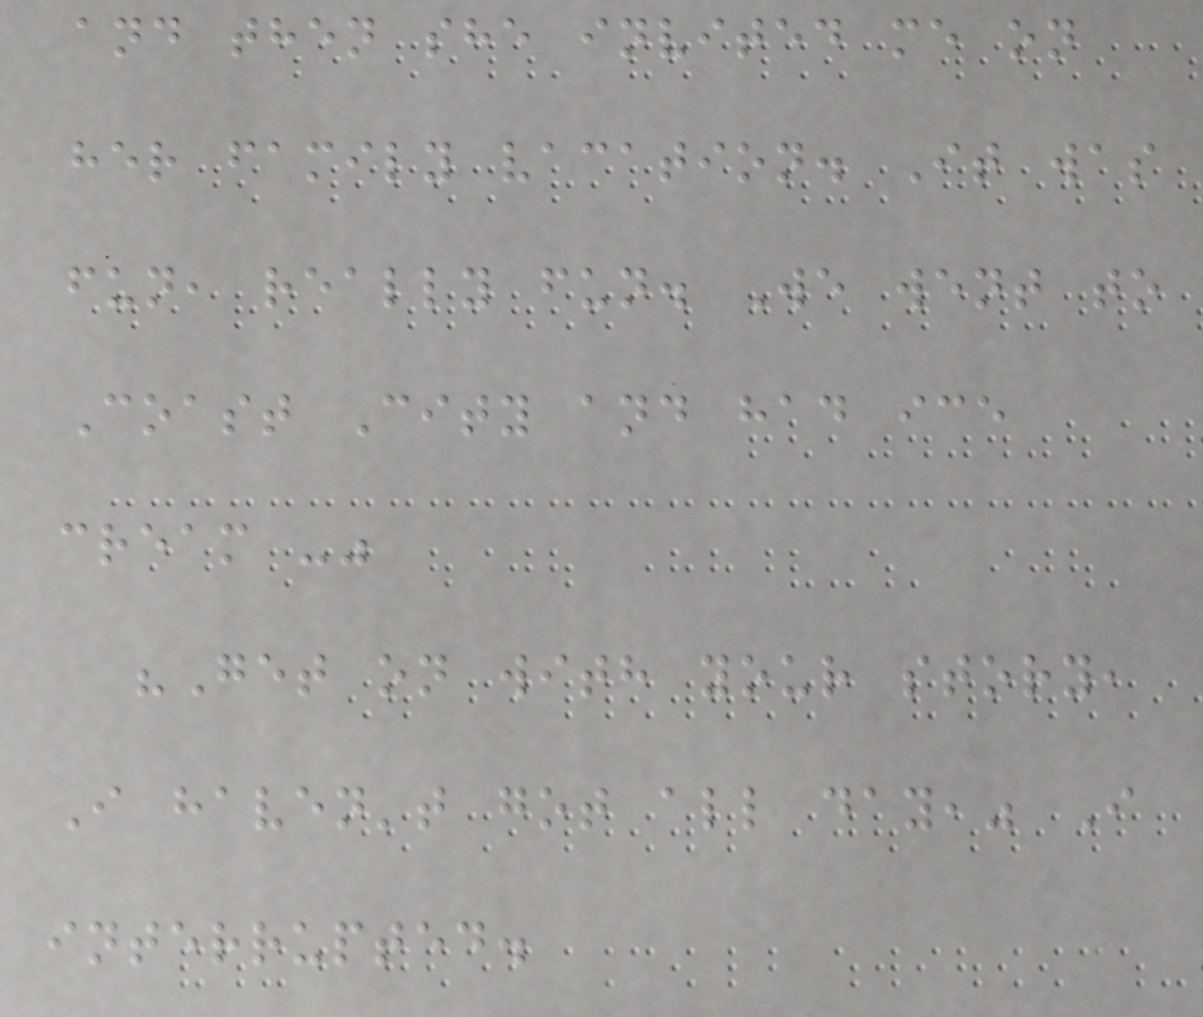and then she invited me on
her family vacation. It was
fun, really fun. We went to
Coast City and had ice
cream -"
"Get on with your story,
I haven't got all day," I
interrupted.
